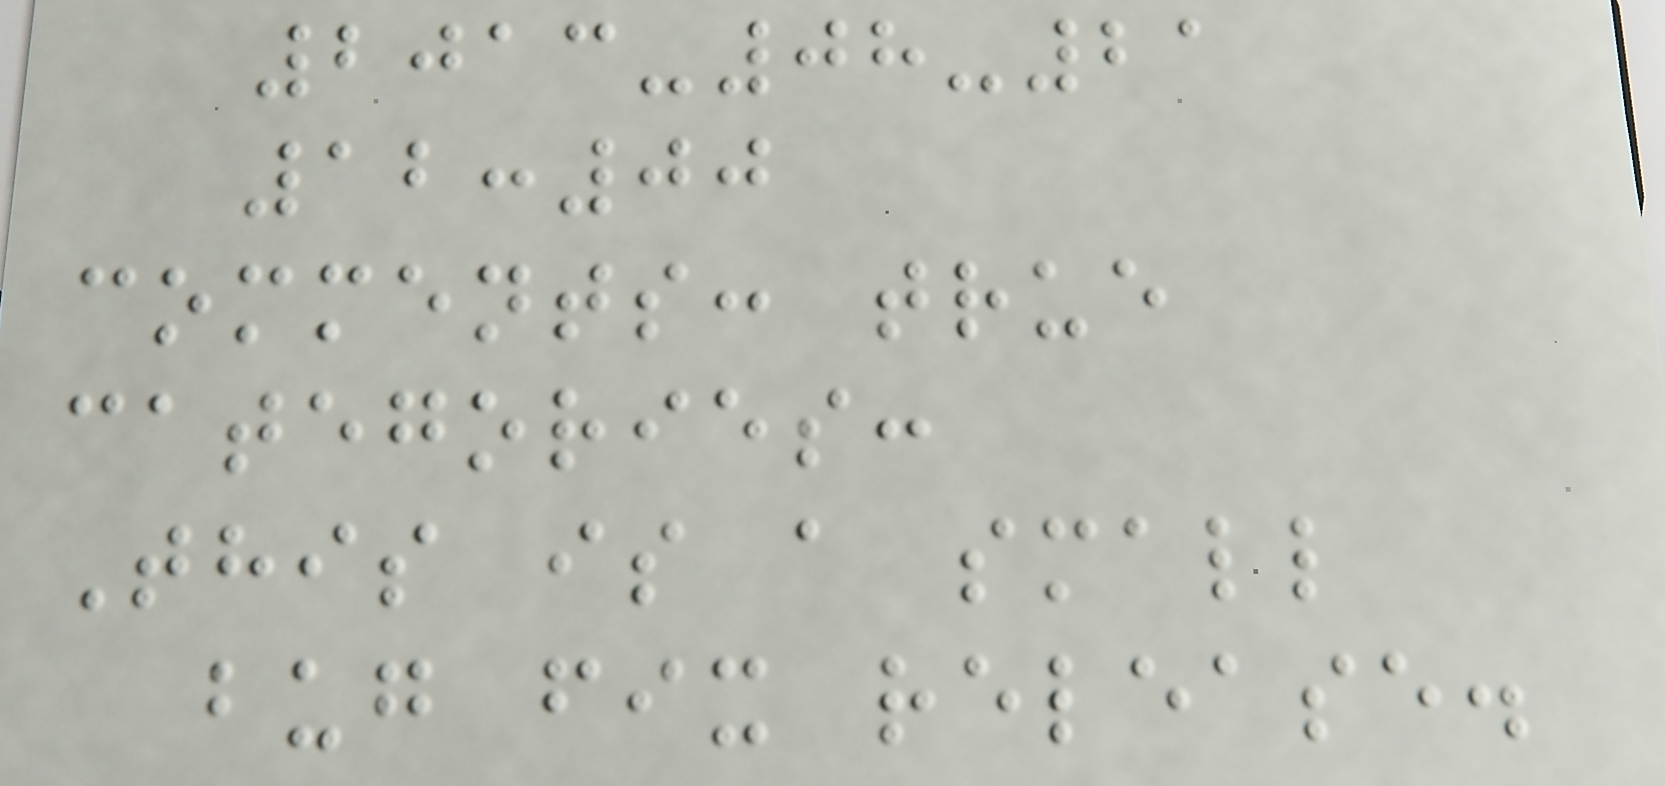2013-08-21
12:00
comments: true
categories:
This is a small
bug fix release.
